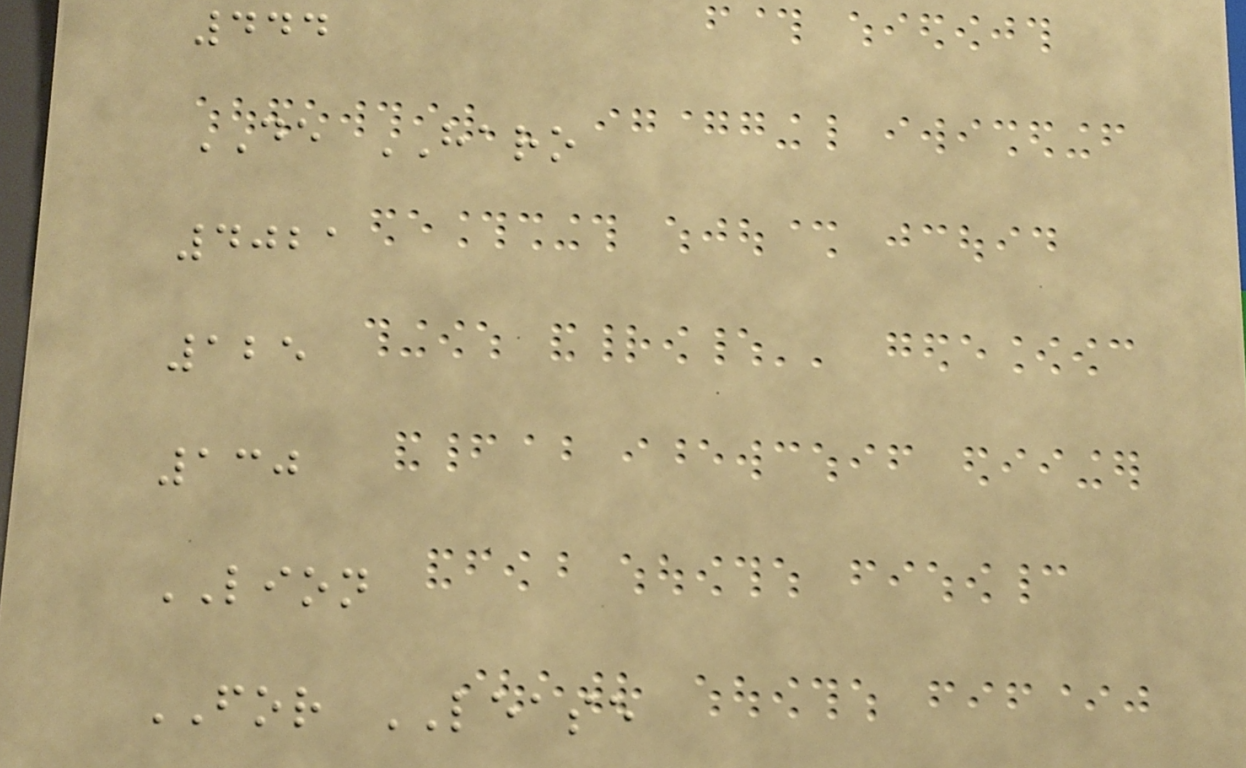444
DE HARO
4021
125
130
LION
FOR LEASE
